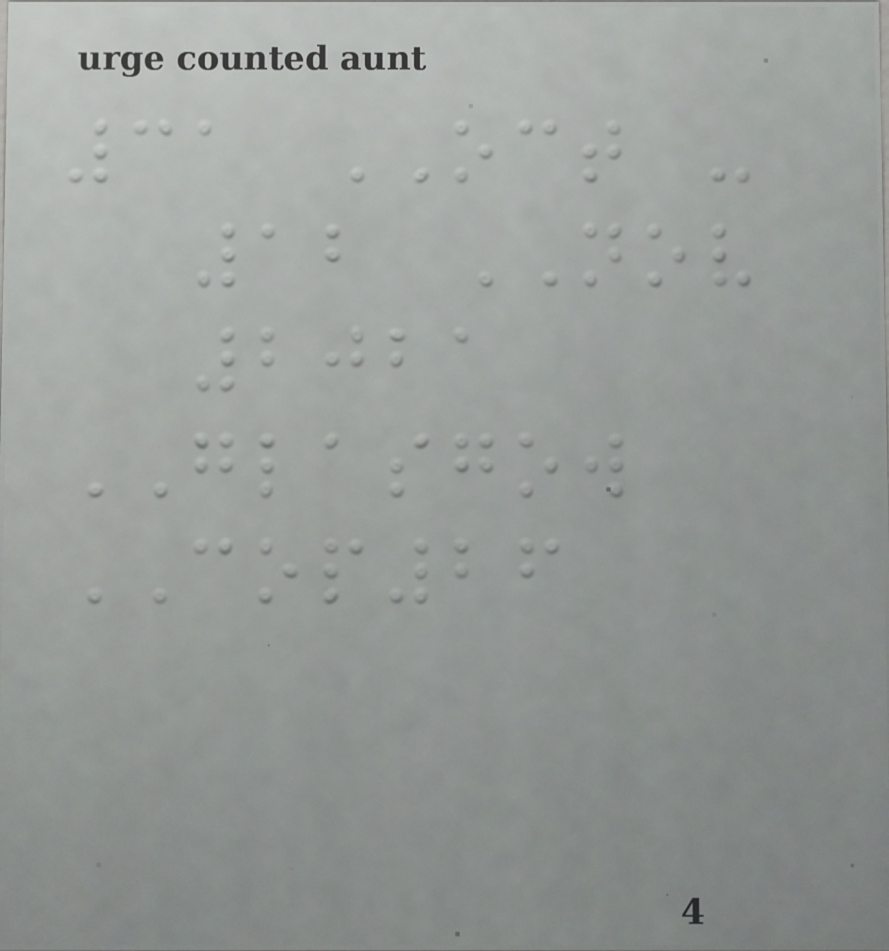31 OCT -
12 NOV
2021
GLASGOW
COP26
